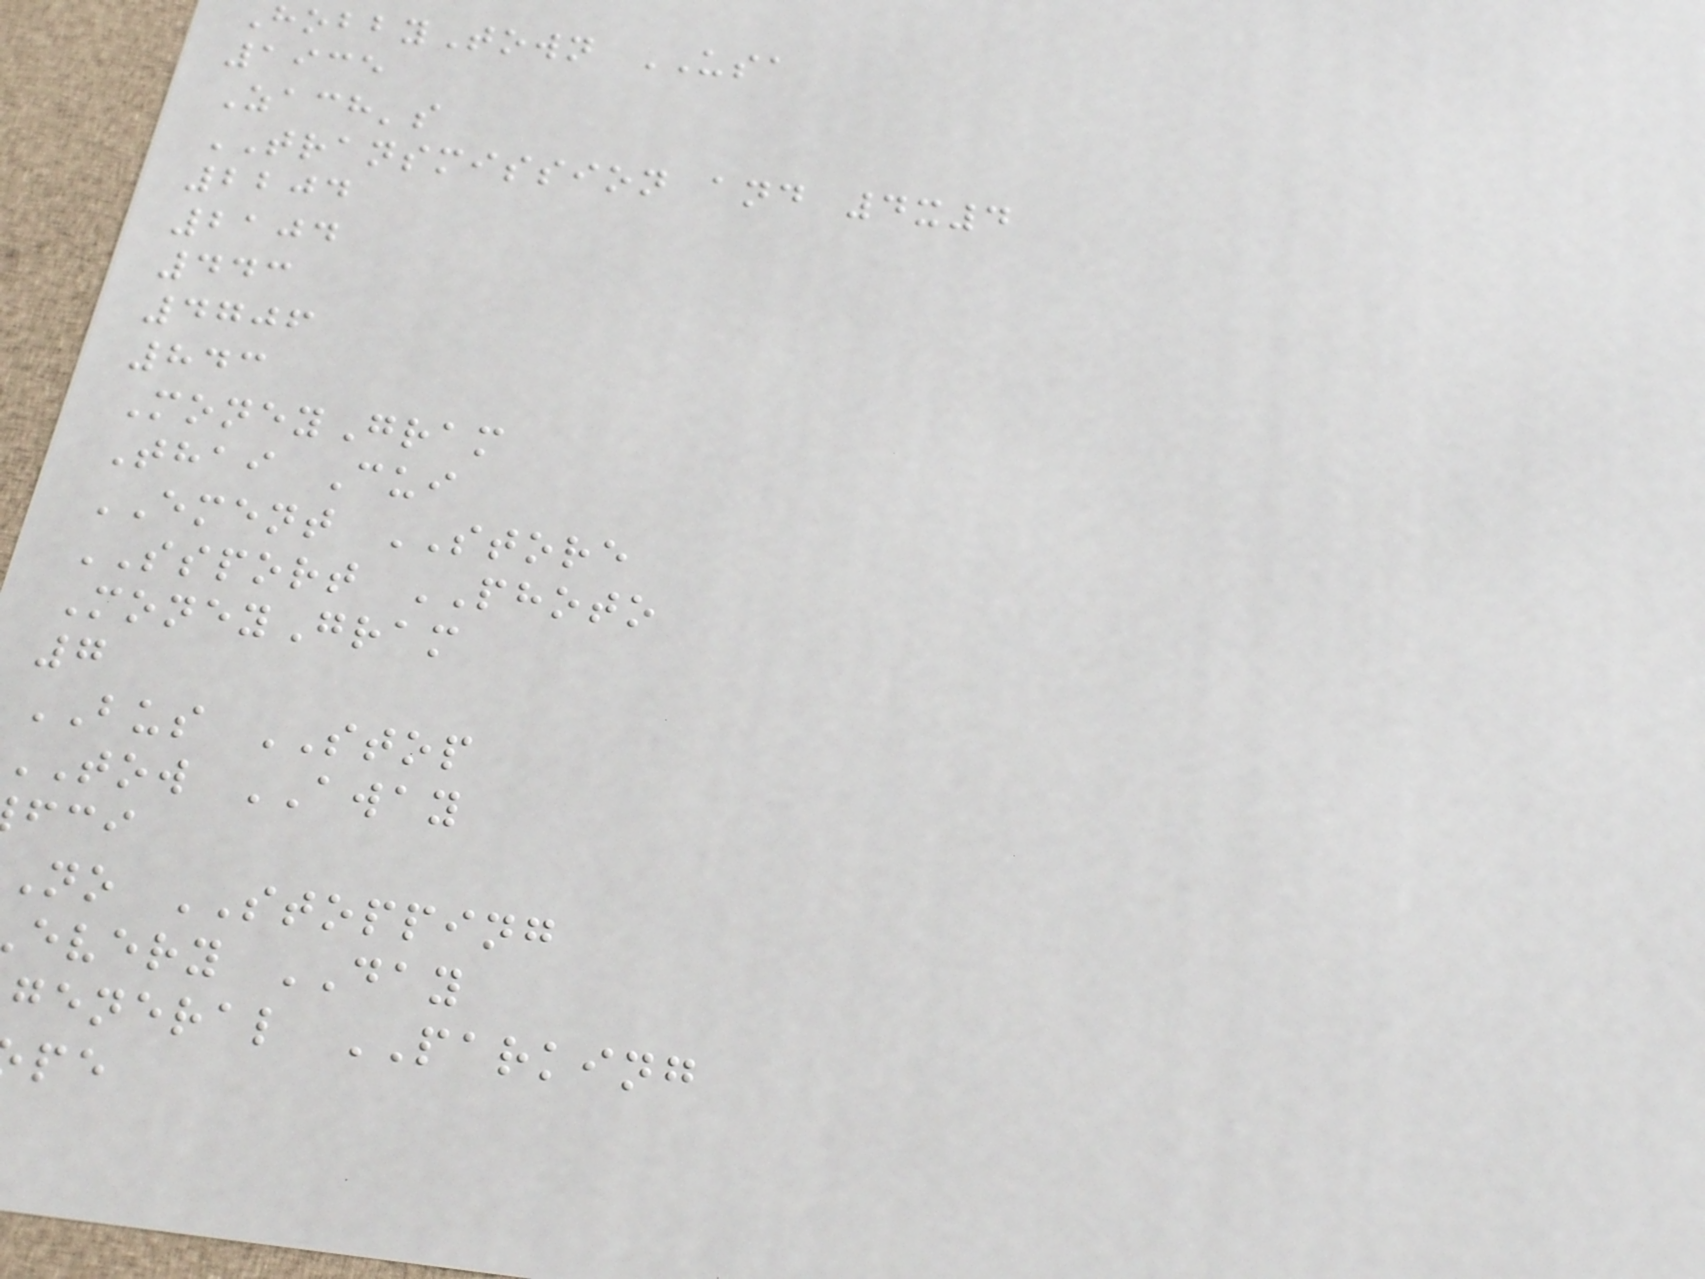obbyTown USA
1935
Zach's
TRANSMISSION and 4x4
2204
2104
443
4706
843
MoneyGram
Thai Cui
EMENT STORE
SSPORT PHOTO
MoneyGram
7
BUS STOP
TOW AWAY
no STOPPING
every DAY
general PARKING
